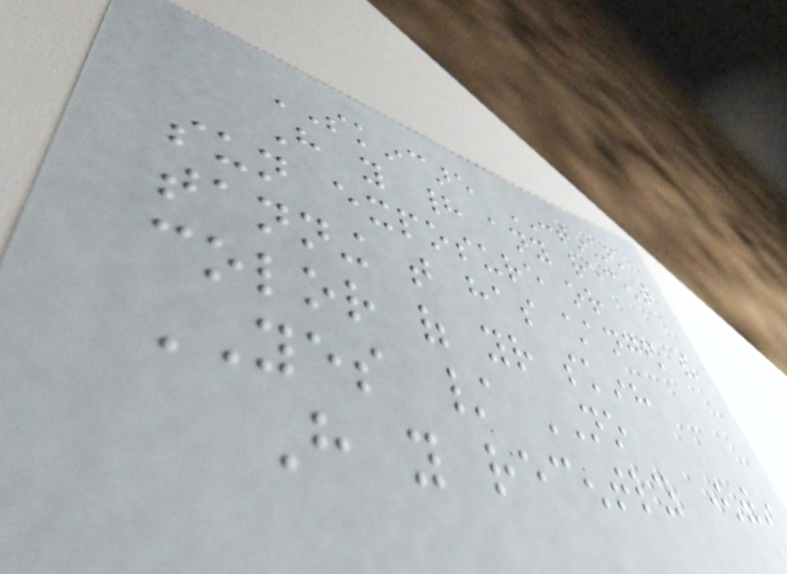SKINCARE CONTINUED
Have you had any recent
sun exposure or
tanning that has changed the
color of your skin?
YES / NO
Have you recently (within
